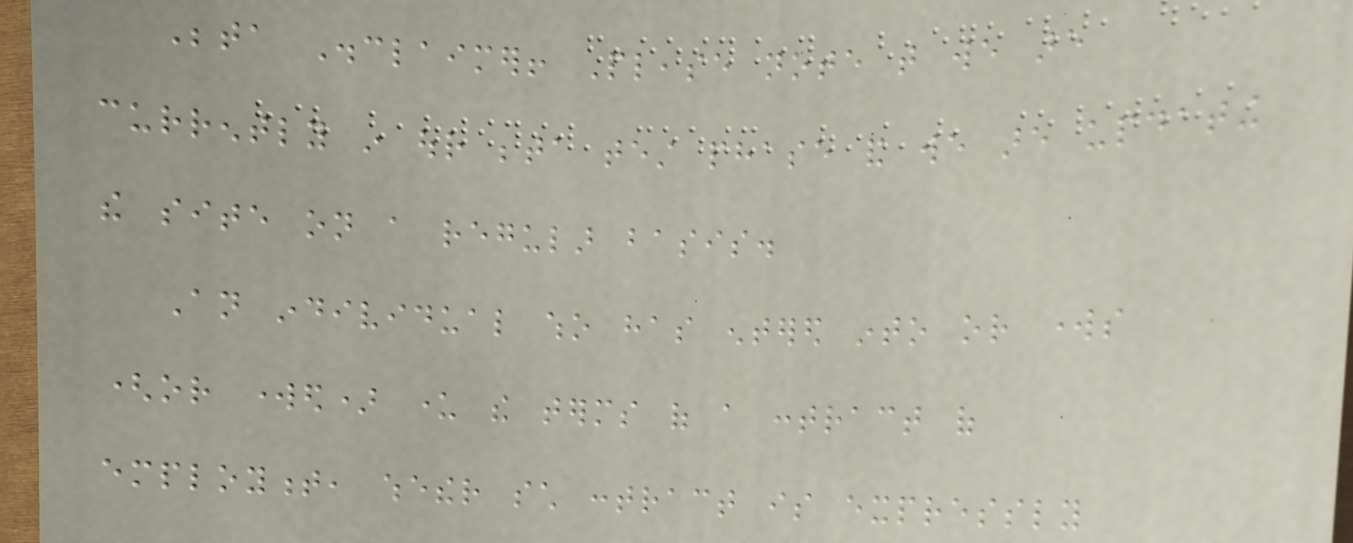Beta Disclaimer! Please note that we are
currently in our beta test phase and we are updating
the site on a regular basis.
An individual who has entered into or works
(or worked) under the terms of a contract of
employment, whether such contract is expressly
